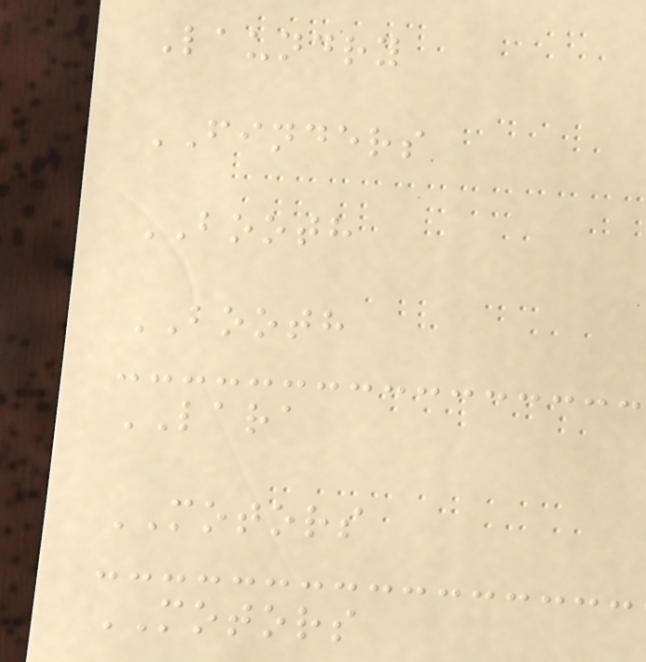Laundry
FINDERS
BOOTH
BOOTH
LARA
MOTORS
MOTORS
